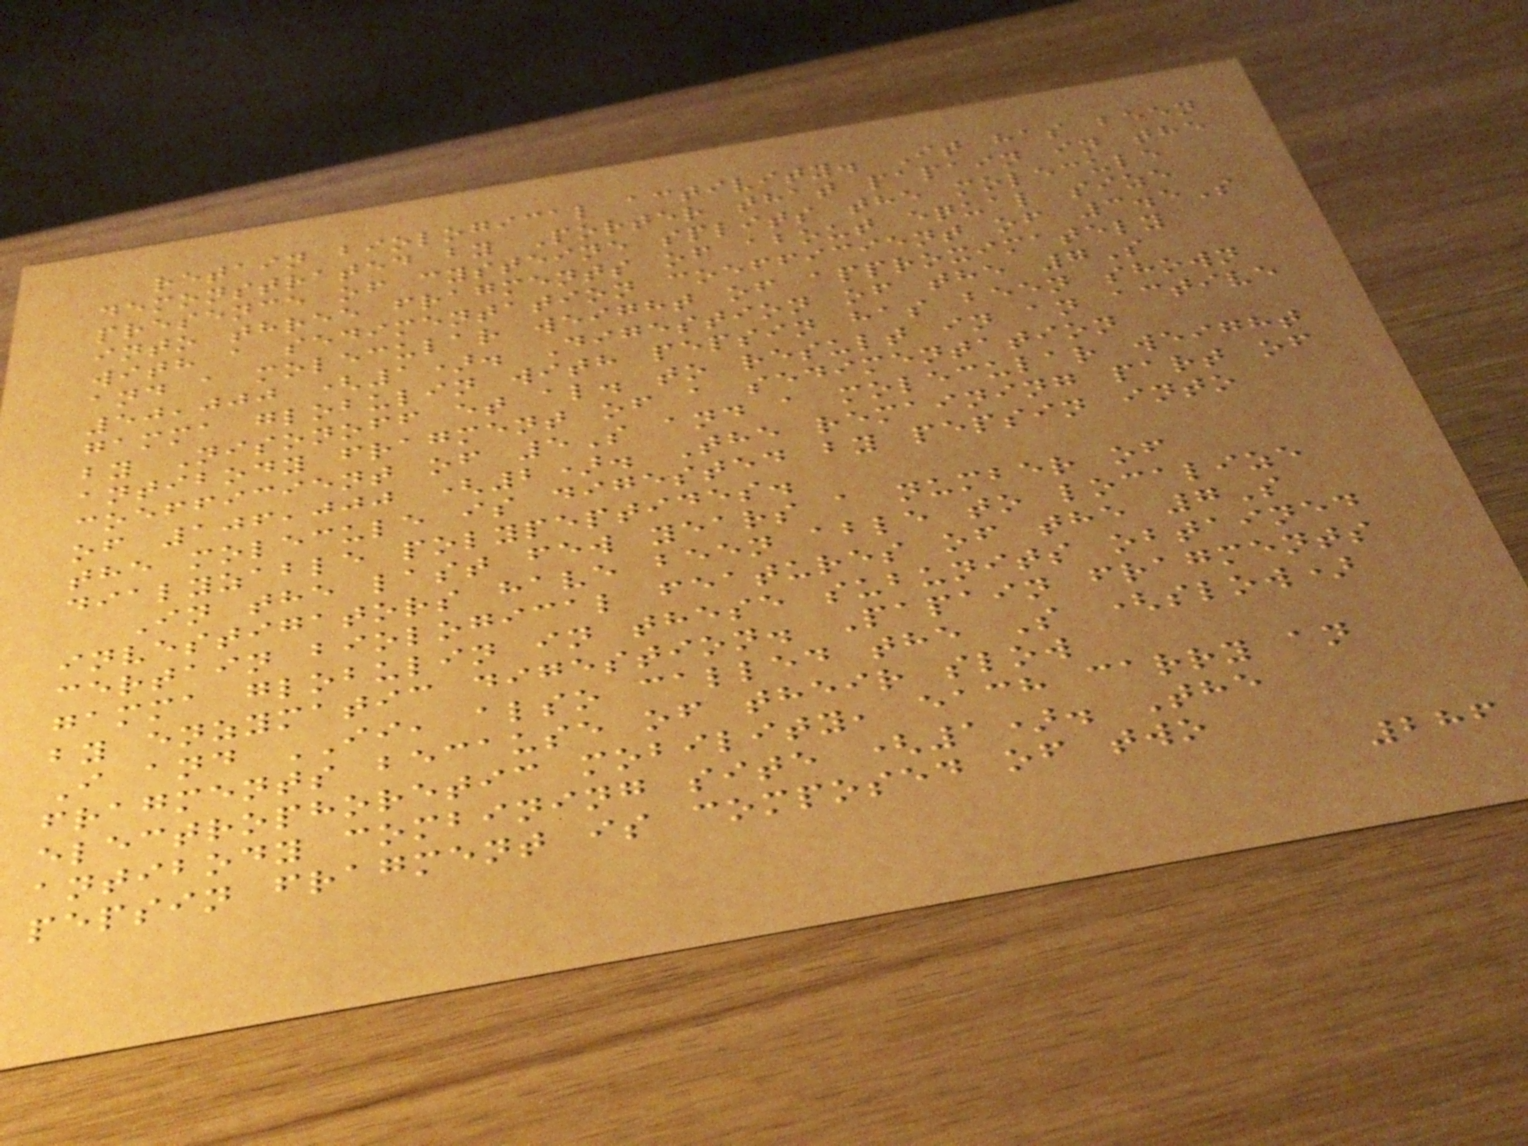retain biological activity. It has been
demonstrated by Porter that papain in the
presence of cysteine splits the molecule
into three fragments of about equal size
with a sedimentation coefficient of 3.5S
and a molecular weight of approximately
50,000 (1). Digestion of the 7S
gamma globulin with pepsin has been shown
by Nisonoff et al. to result in an active
antibody fragment of a sedimentation
coefficient of 5S and a molecular weight
of 106,000 (2). The remaining part of
the molecule is digested by pepsin into
dialyzable polypeptides.
In the last few years a number of
investigators have been able to localize
certain biological features of the 7S
gamma globulin in these subunits obtained
by enzymatic digestion. Papain fragments
I and II, also called the S (slow)
fragments because of their slow
electrophoretic mobility, each carry an
antibody combining site (1). The
pepsin fragment is composed of two
286
